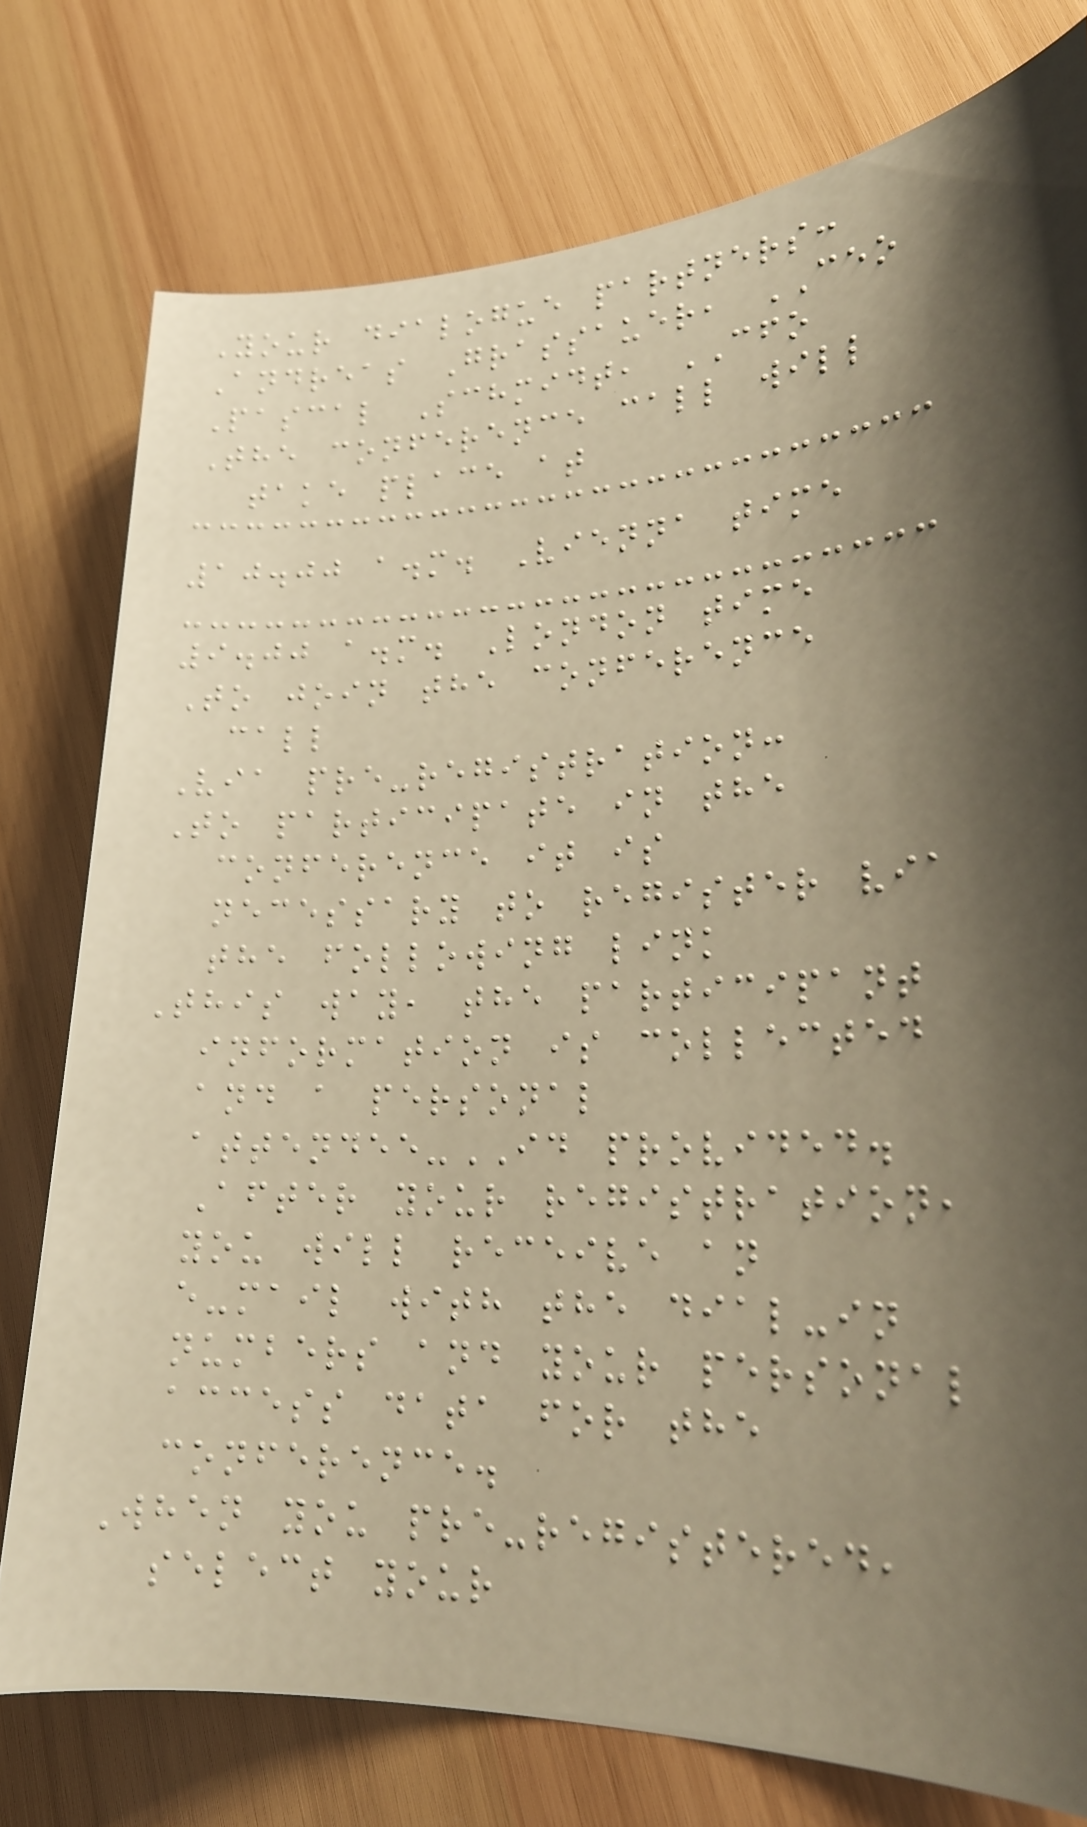Your dialogue partners:
Andreas Grassauer, CEO
Pascal Schmidt, CFO
The conference call will
take place at
10.00 a.m. Vienna time
9.00 a.m. London time
To join the conference
call
Via pre-registration:
To participate in the
conference it is
necessary to register via
the following link
This way, the participant
information is collected
and a personal
attendee-ID provided.
After your registration,
you will receive an
e-mail with the dial-in
numbers and your personal
access data for the
conference.
When you pre-registered,
select your
